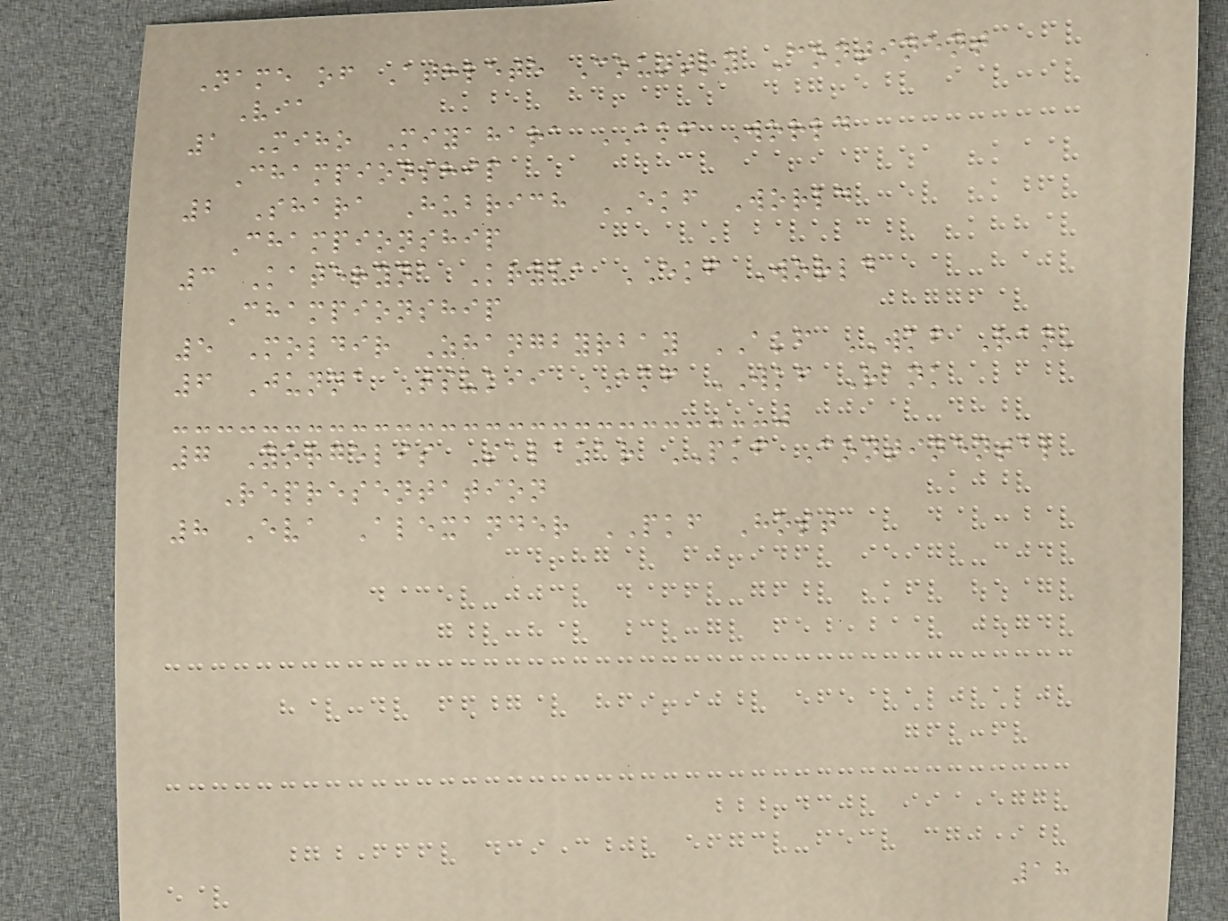Name of Athlete Country Continent
Via
1 Miho Miyahara AKF World
Championship
2 Shara Hubrich EKF World
Championship
3 Kateryna Kryva EKF World
Championship
5 Moldir Zhangbyrbay AKF WKF Rank
6 Junna Tsukii AKF WKF Rank
7 Yorgelis Salazar PKF Continental
Representation
8 Eva Alexander PKF Host
18
